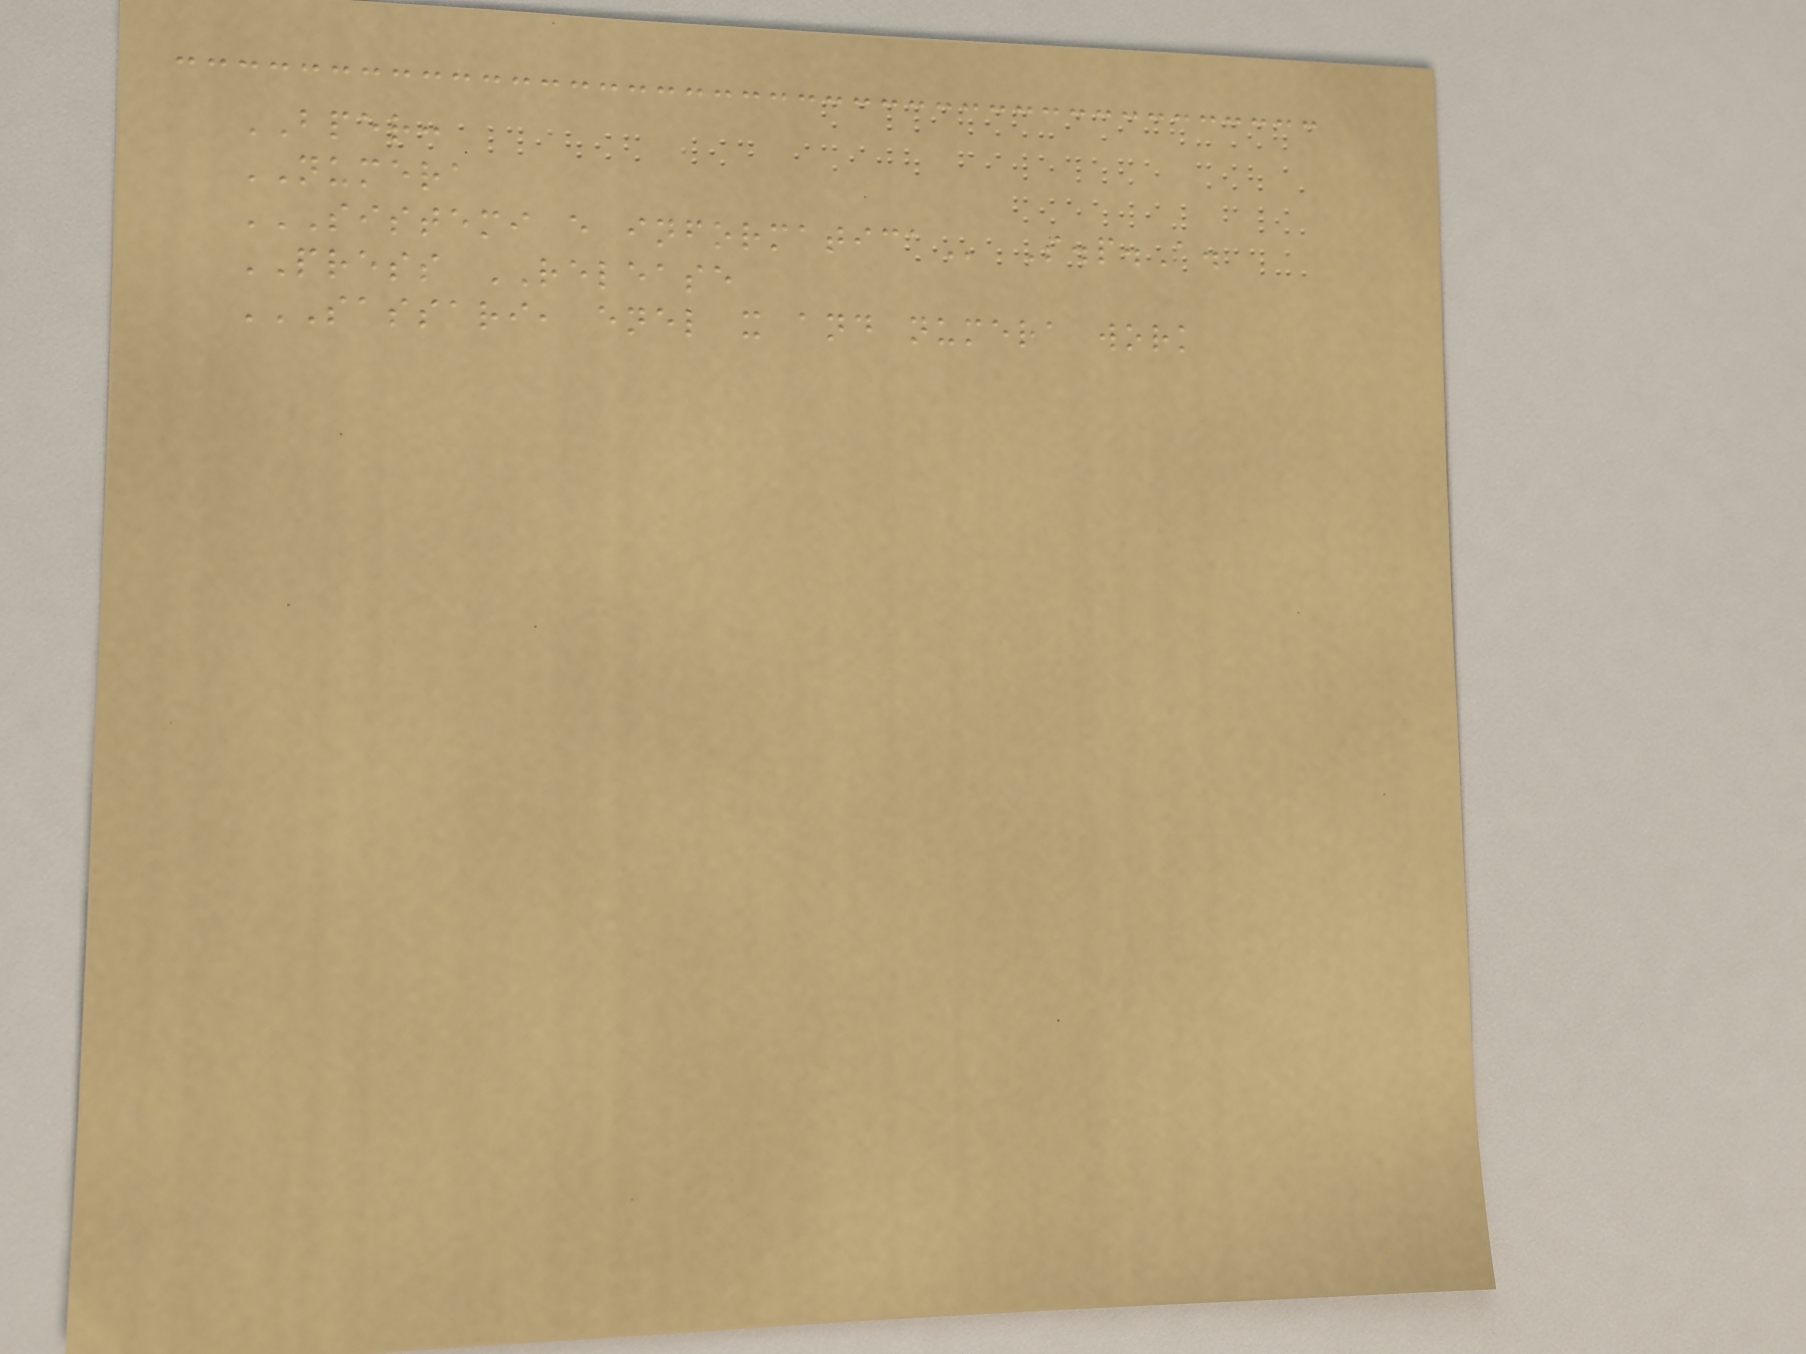BPER:
NUMERA
SISTEMI E INFORMATICA S.p.A.
PRESS RELEASE
SASSARI, ENEL X AND NUMERA WORK
